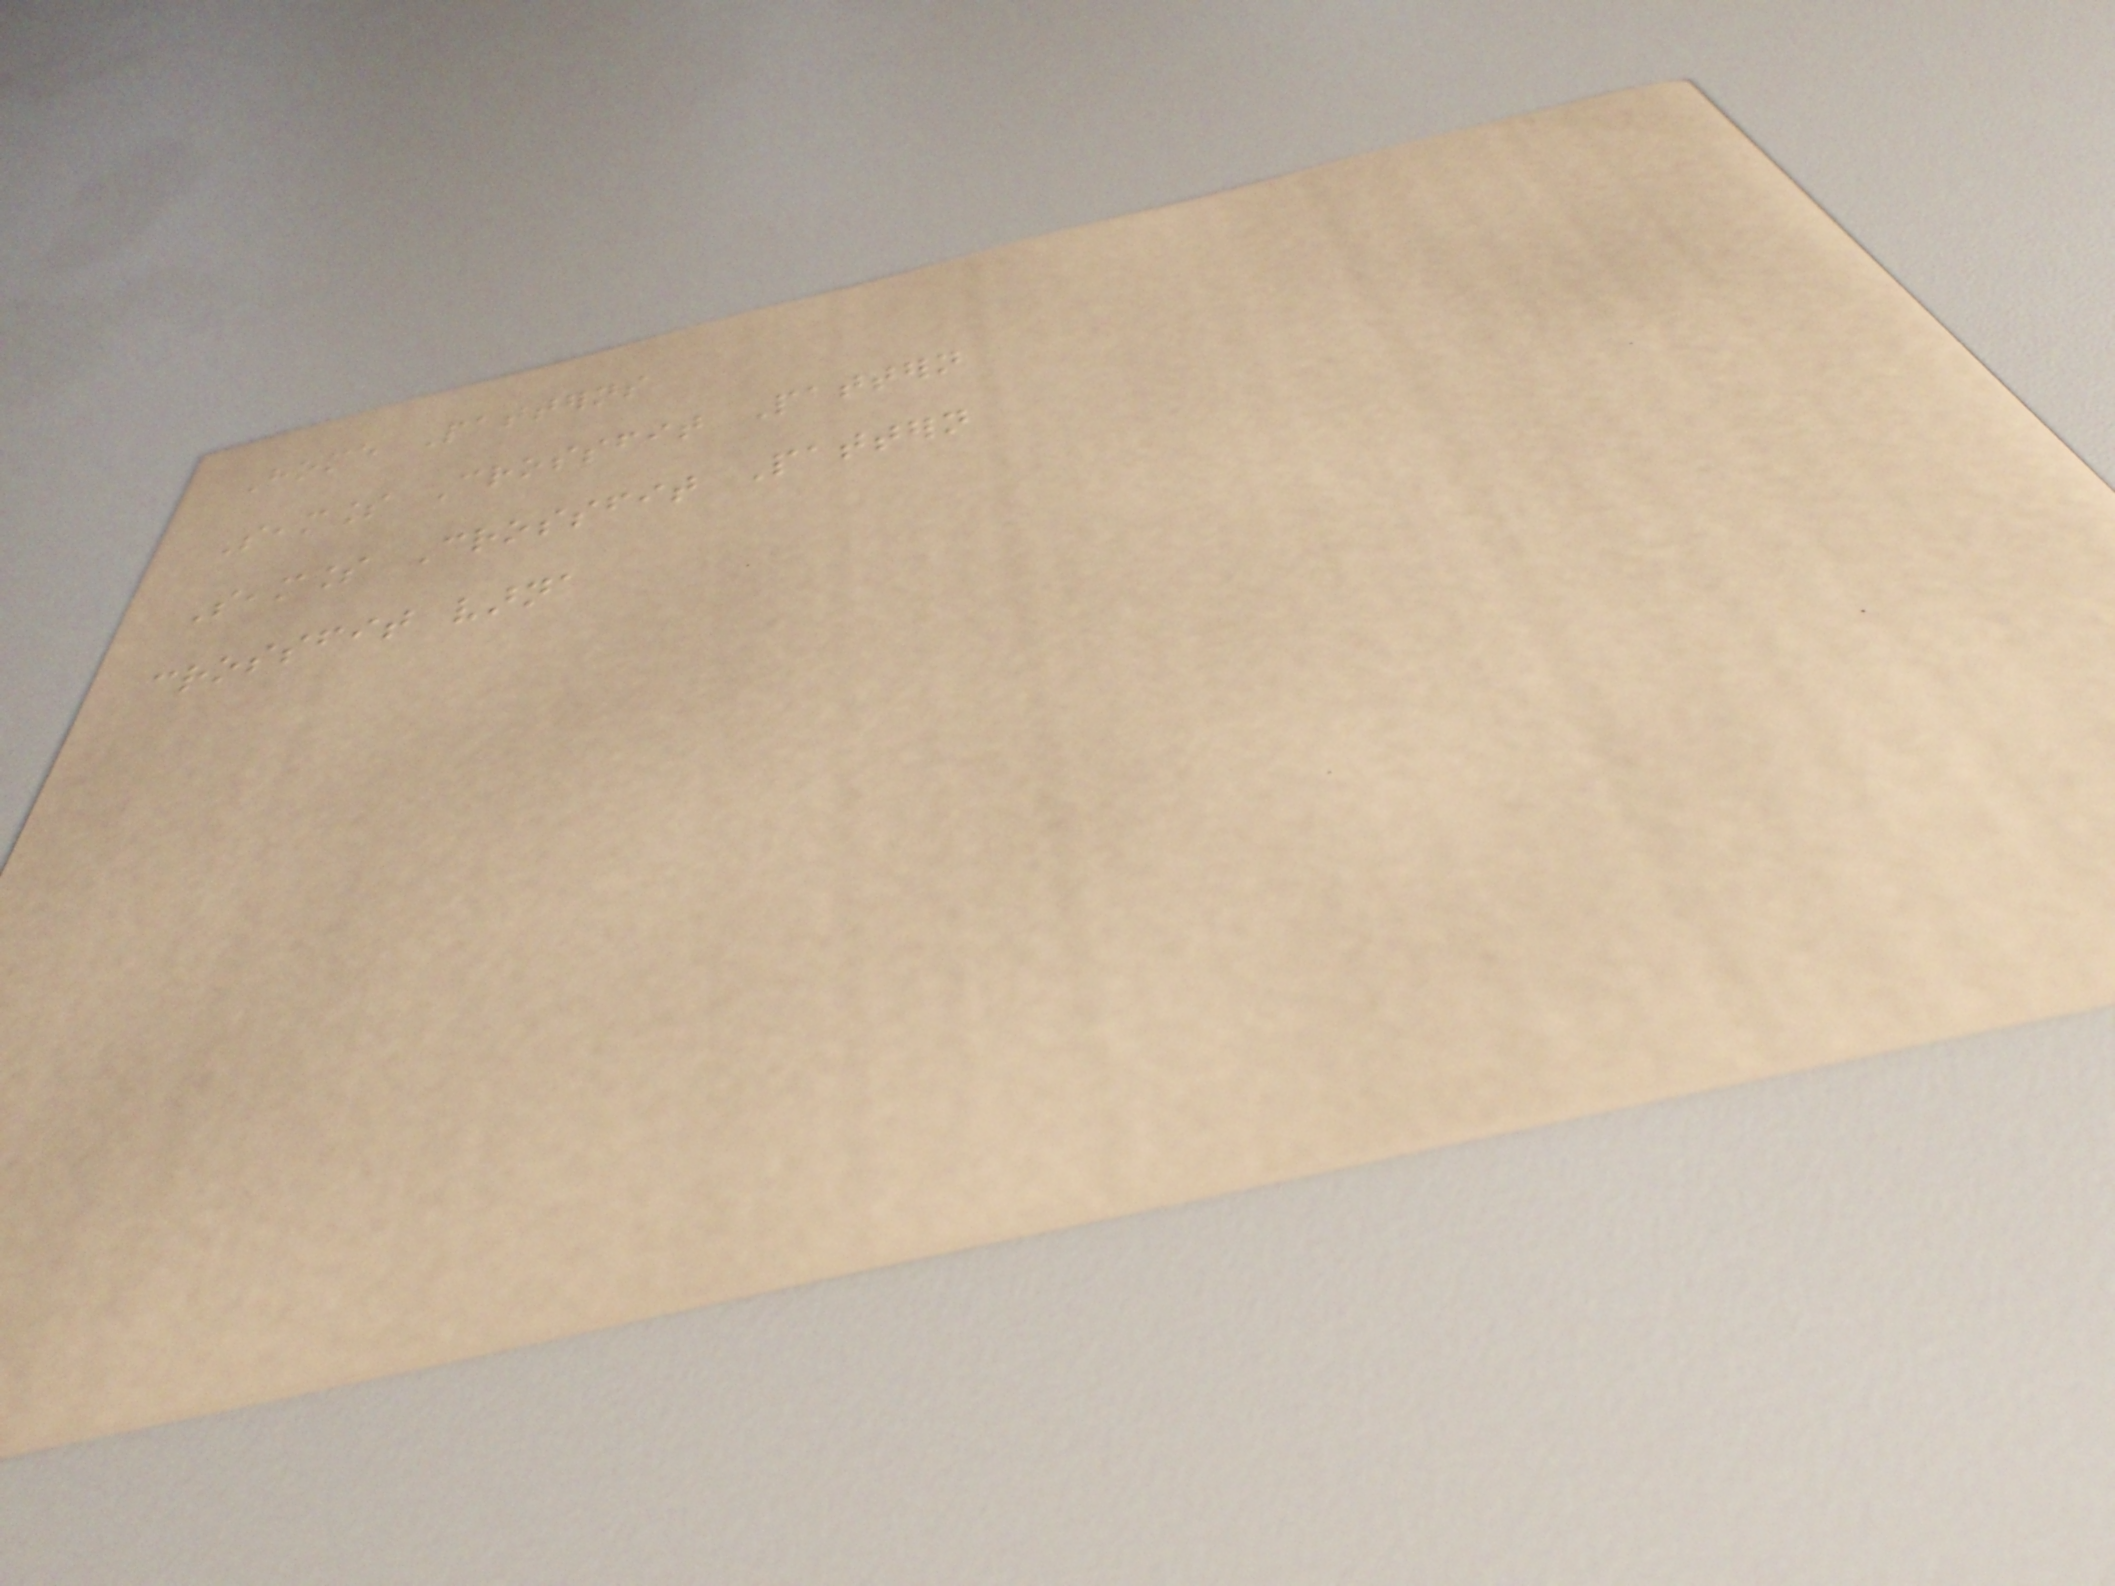Home Patterns
Seamless Crossfit Pattern
Seamless Crossfit Pattern
crossfit varna
